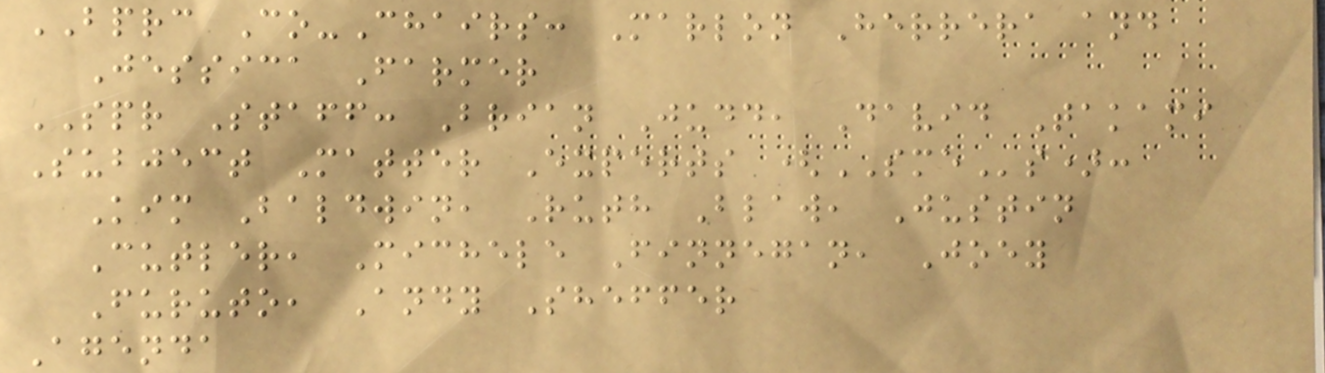BPRC Co-Chairs: Marlon Herrera and
Jessica Farmer
SPR Staff: Brian Judd, David Takami
Subject Matter Experts (SMEs):
Kim Baldwin, Ruth Blaw, Justin
Cutler, Michele Finnegan, Joey
Furuto, Andy Sheffer
Agenda
